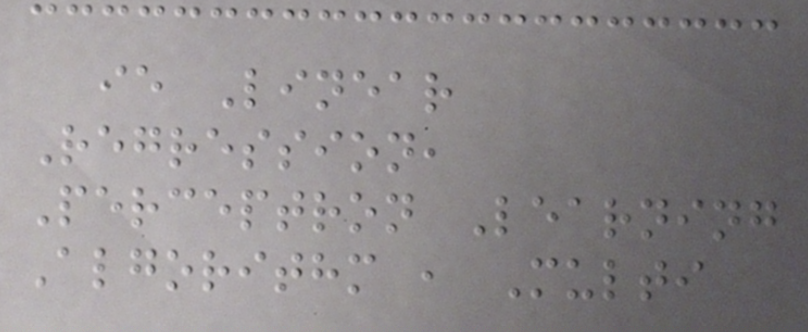ie Linear
Regression,
Perceptron Learning
Algorithm , Multi
